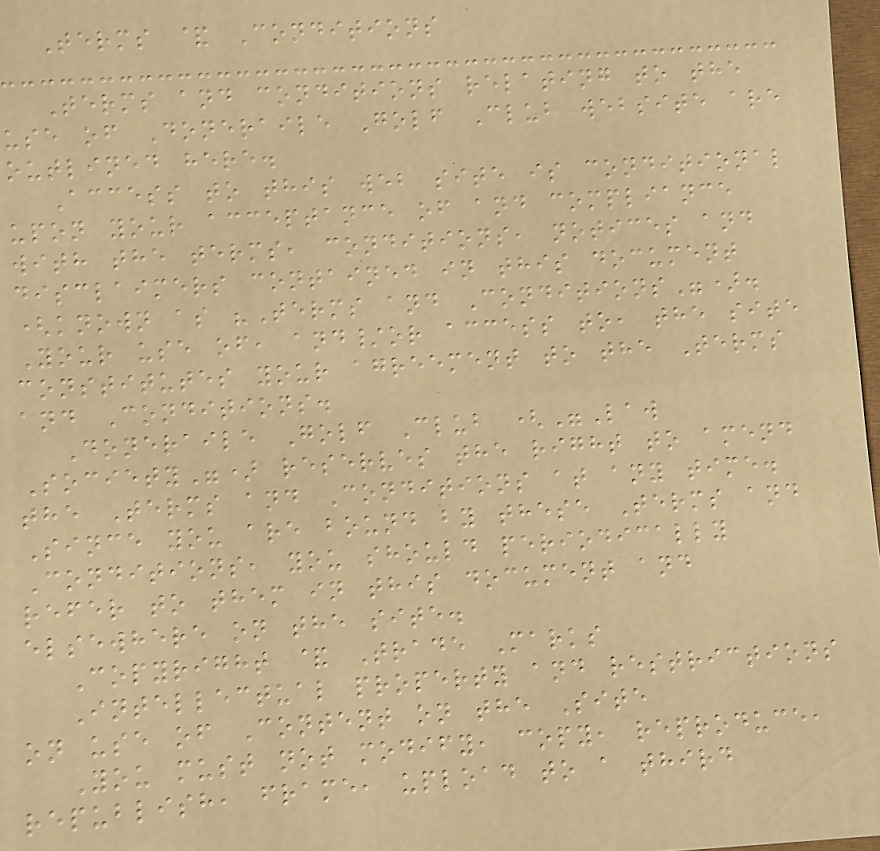Terms & Conditions
Terms and conditions relating to the
use of Doneraile Golf Club website are
outlined here.
Access to this web site is conditional
upon your acceptance of and compliance
with the terms, conditions, notices and
disclaimers contained in this document
(known as "Terms and Conditions").
Your use of, and/or access to, the site
constitutes your agreement to the Terms
and Conditions.
Doneraile Golf Club ("Law
Society") reserves the right to amend
the Terms and Conditions at any time.
Since you are bound by these Terms and
Conditions, you should periodically
refer to them in this document and
elsewhere on the site.
Copyright & Trade Marks
Intellectual property and restrictions
on use of Content on the Site
You must not modify, copy, reproduce,
republish, frame, upload to a third
